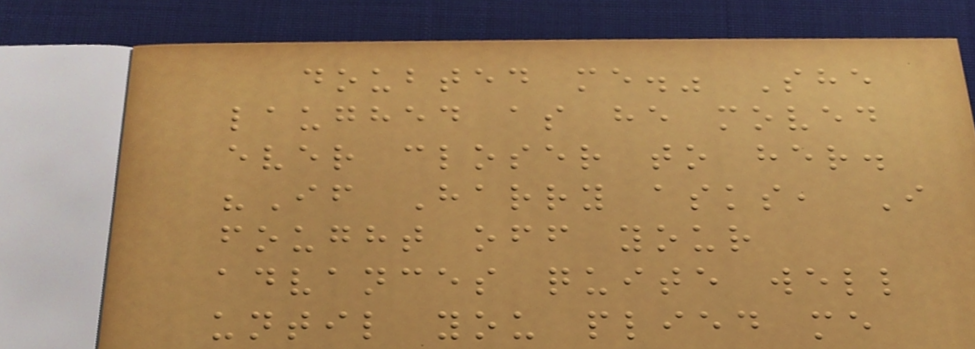doubted me." She
laughed as he moved
ever closer to her.
"If Harry asks, I
fought off your
advances quite well
until you plied me
